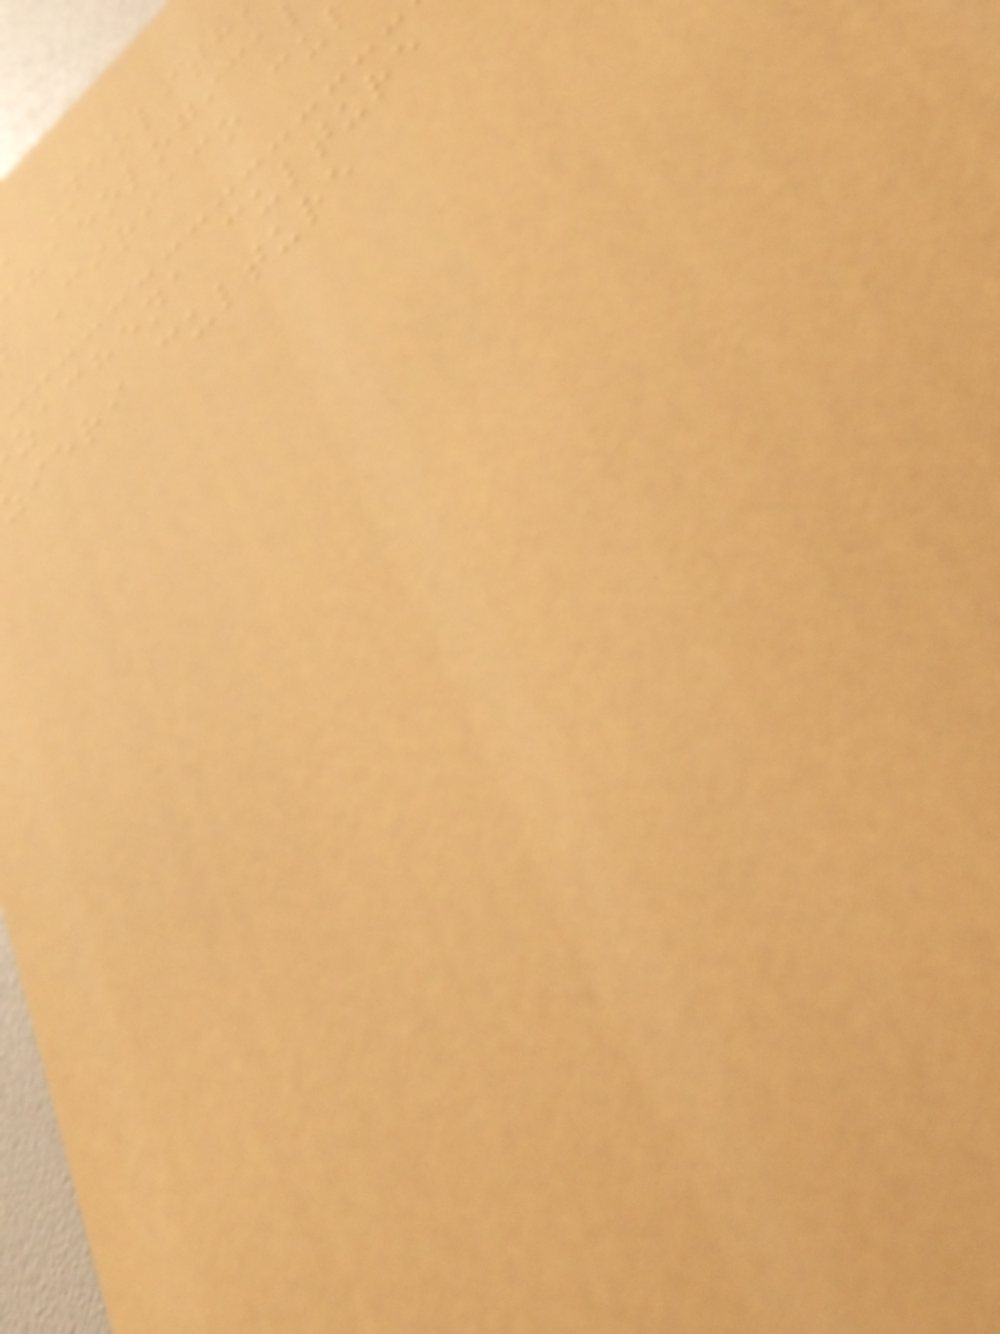Neolith
Ciriaco cu
zachena culture
ieri culture
